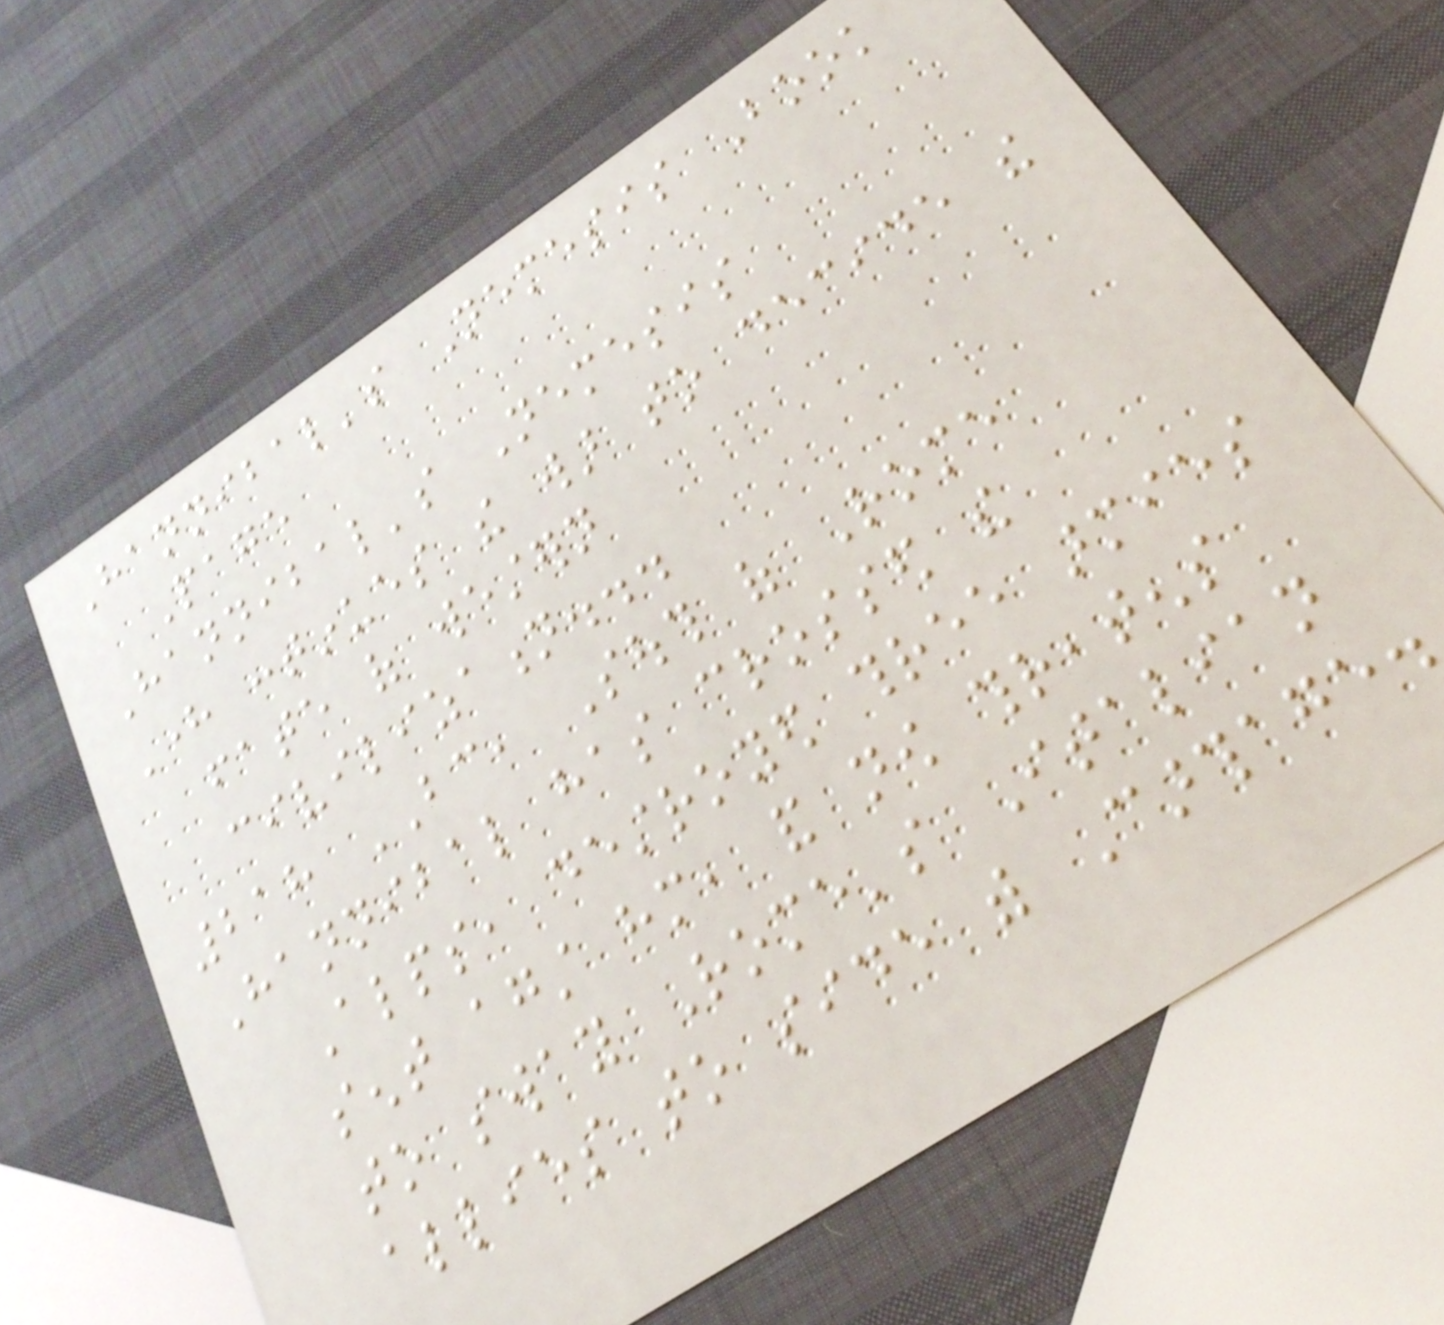Hannibal's Nemesis Book
Page
Hannibal's Nemesis
Here continues the war to decide the
fate of western
civilization...
218 BC, South of Rome
Hannibal has crossed the
Alps, destroyed three armies
sent against him, and now threatens
to sway Rome's Italian
allies to side with Carthage.
